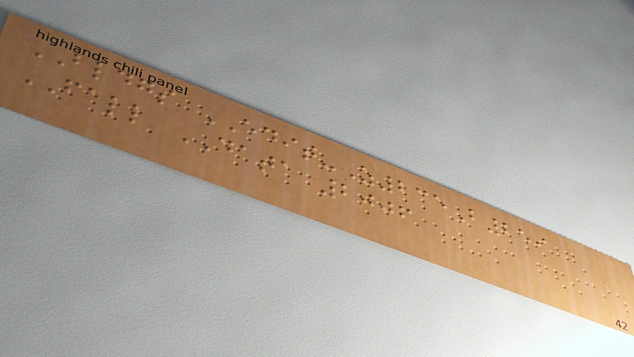BLDGS EDIT-Z235B259
FALL DATA 2006
